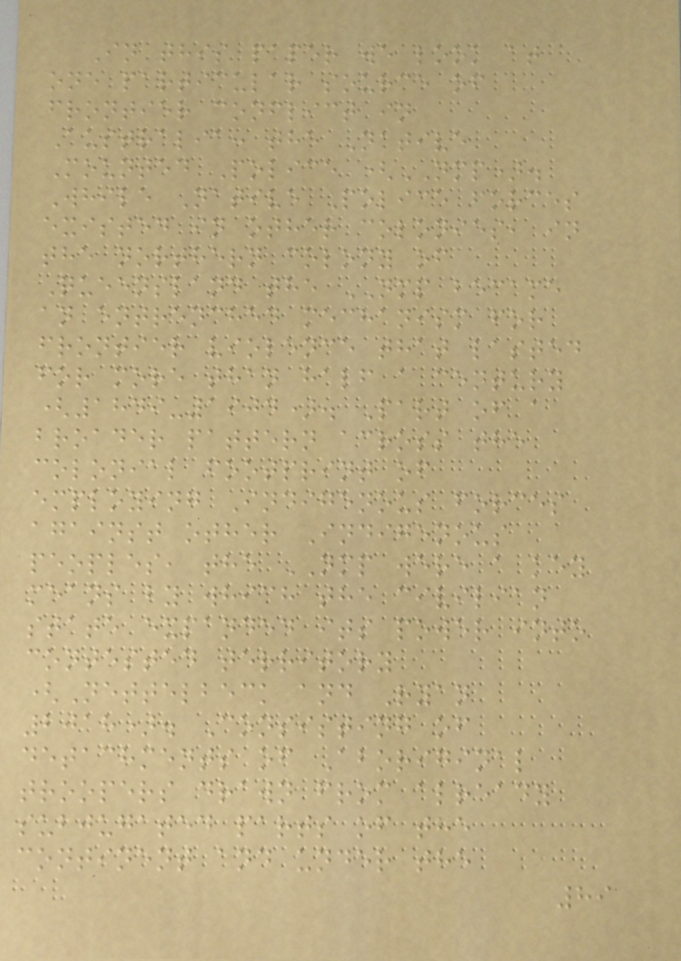In this paper we look at
one particular source of
frontier conflict in
Australia: the Native
Mounted Police (NMP).
While Native Police forces
existed in other colonies, in
the northern colony of
Queensland the NMP became
an entrenched mechanism for
frontier violence that lasted
for more than half a century
(1849-1904). Part of a
broader pattern across the
colonial footprint of
employing Indigenous forces
against other Indigenous
peoples, the NMP were a key
means by which the civilian
state expanded its power into
contested territory
(Nettelbeck and Ryan
2018). Consisting of
detachments of Aboriginal
troopers drawn from already
subjugated parts of the
continent and under the
89
